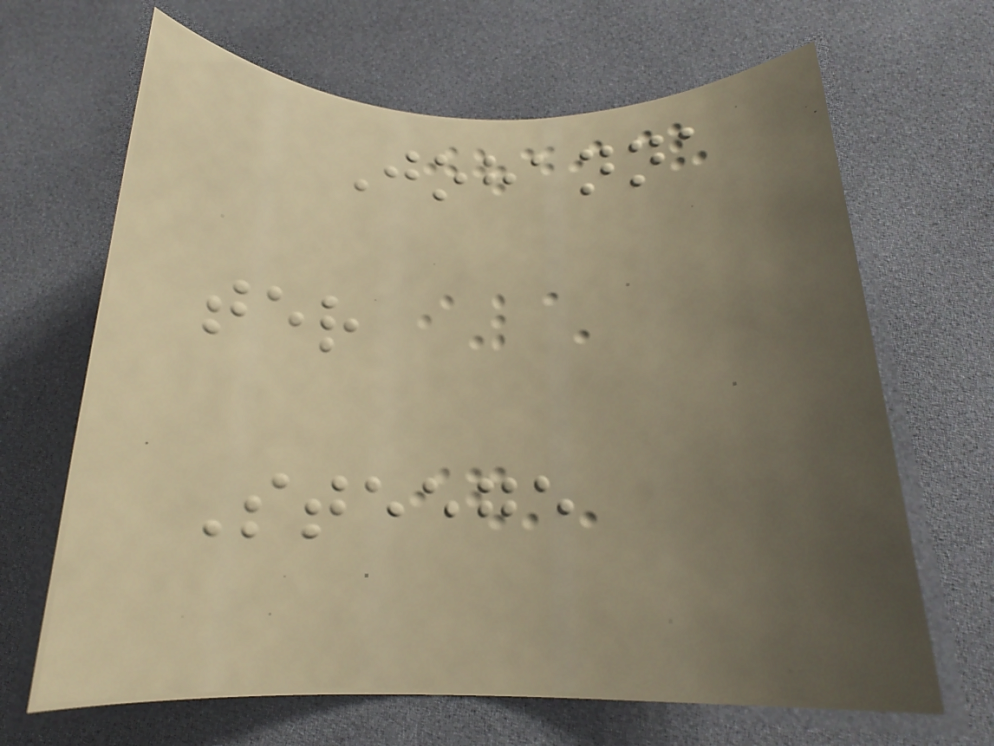Johanna
ter
Steege
